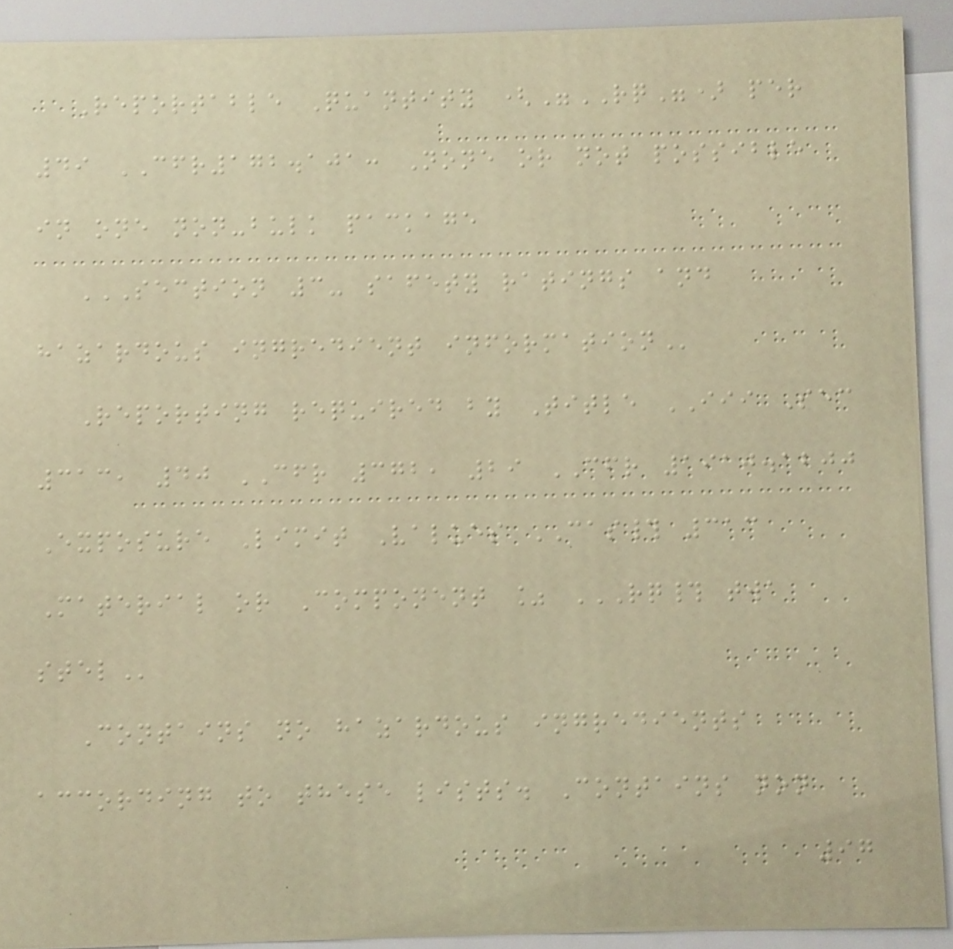Reportable Quantity ("RQ") per
49 CFR172.101: None or not possible
in one non-bulk package
SECTION 3- SAFETY RATINGS AND
HAZARDOUS INGREDIENT INFORMATION
Reporting required by Title III Sec
313, 40 CFR 372, 29 CFR 1910.1200
Exposure Limit Values CAS# 313
Material or Component % RQ# TWA
STEL
Contains no hazardous ingredients
according to these lists. Contains non
97
